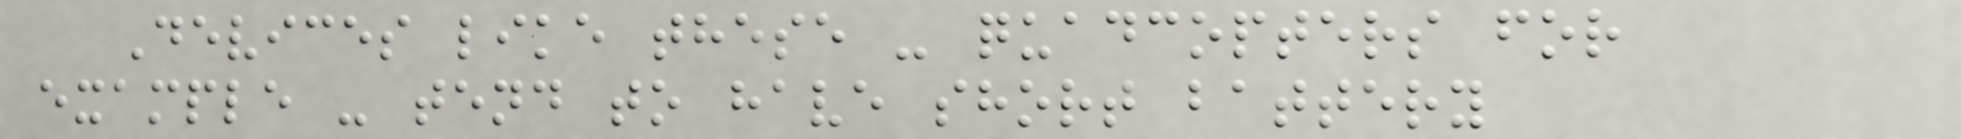Devices like these - quadcopters for
example - tend to have short battery
